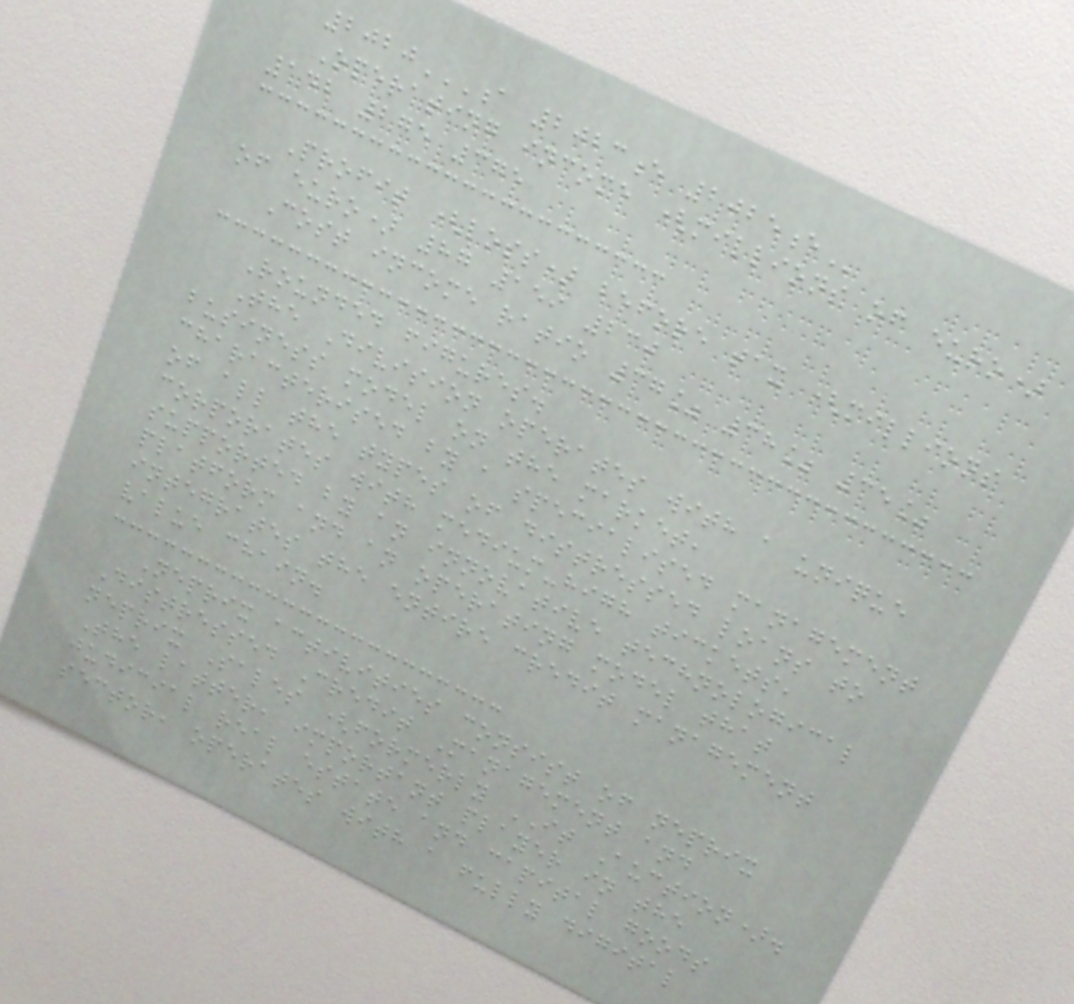2020A 2023E 2025E
Operating income (millions of euro)
142 275 375
Profit (loss) before tax (millions
of euro) 87 159 230
Cost income ratio 37% 38% 35%
Rounded figures.
The Division operates with a unique
business model on the market,
characterised by a specialised management
of all the types of distressed loans to
corporates with medium-high tickets,
supported by an innovative technological
platform and an operating model that
integrates the entire credit management
value chain.
Neprix activities consist of neprix
Distressed Credit Management and
neprix Sales (formerly IT Auction).
The latter, important player in the
judicial real estate and capital goods
sector, operates with a fully digital
